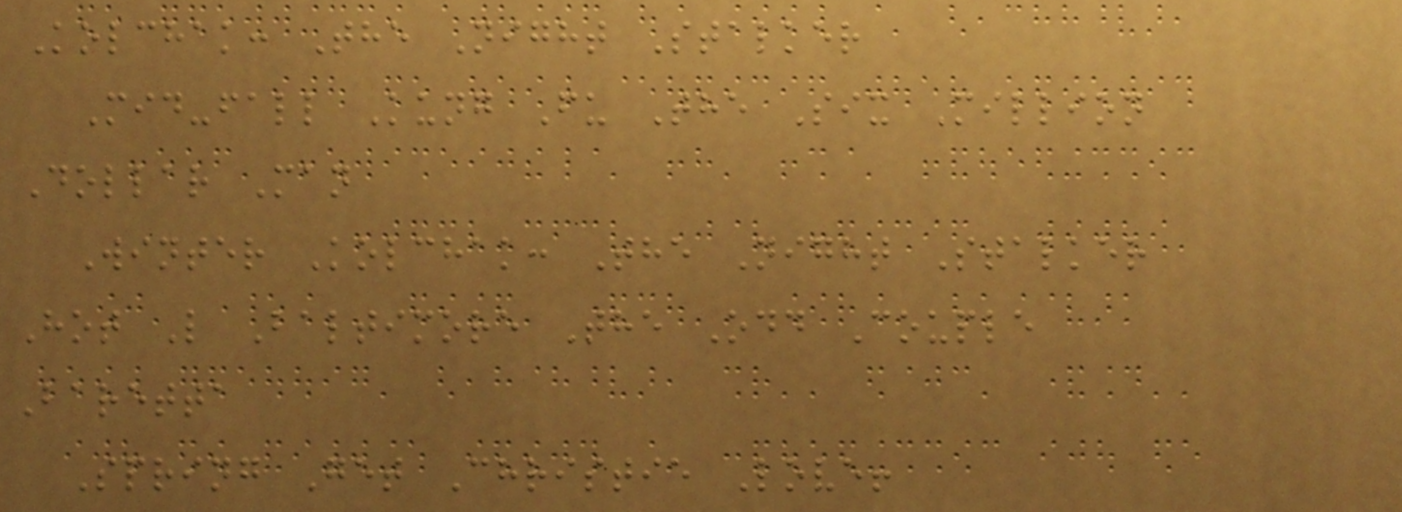Kolchak: The Night Stalker
Mid-fall Kung Fu The Six Million
Dollar Man
Winter Kolchak: The Night Stalker
Hot L Baltimore The Odd Couple
Baretta
Spring Get Christie Love!
